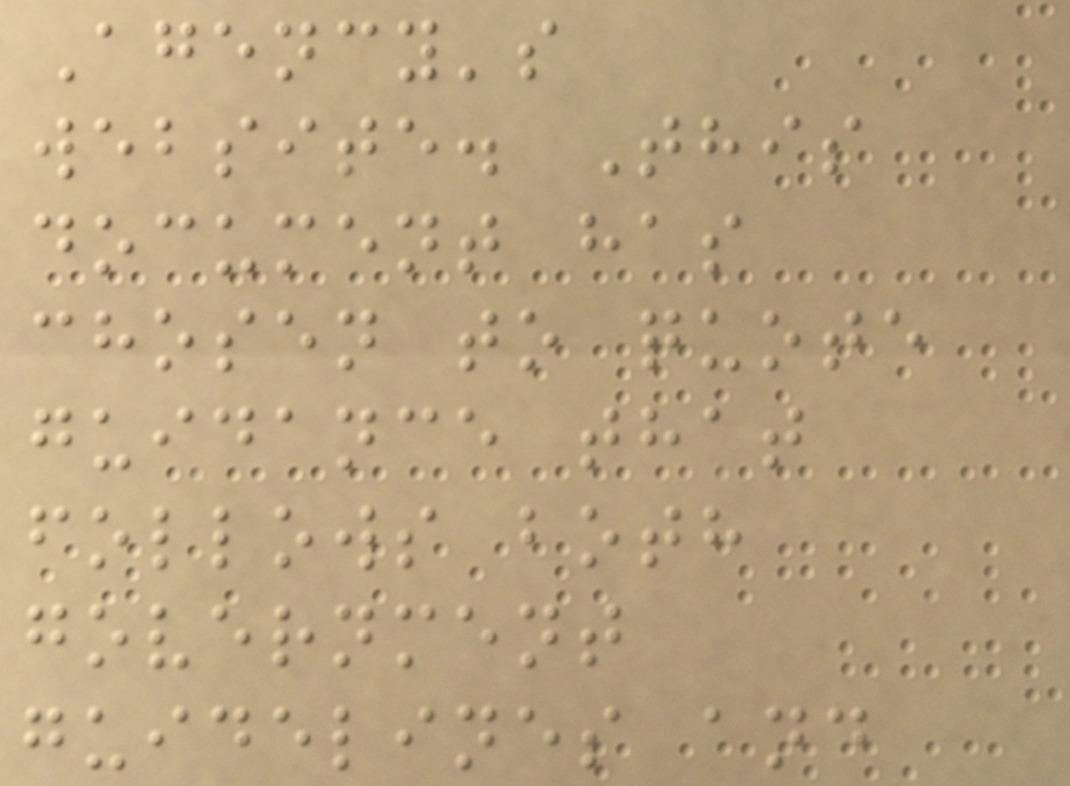Agency's
website. This
document has
chosen to quote
guidance that
follows both
government
guidelines and
